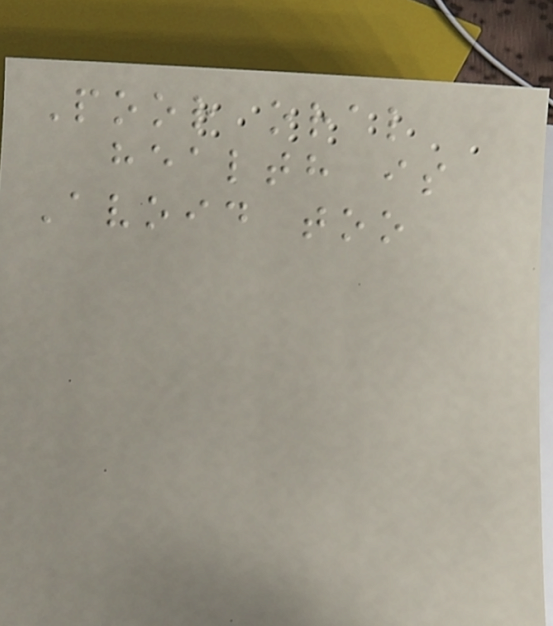Poor oral
health is
Avoid too
